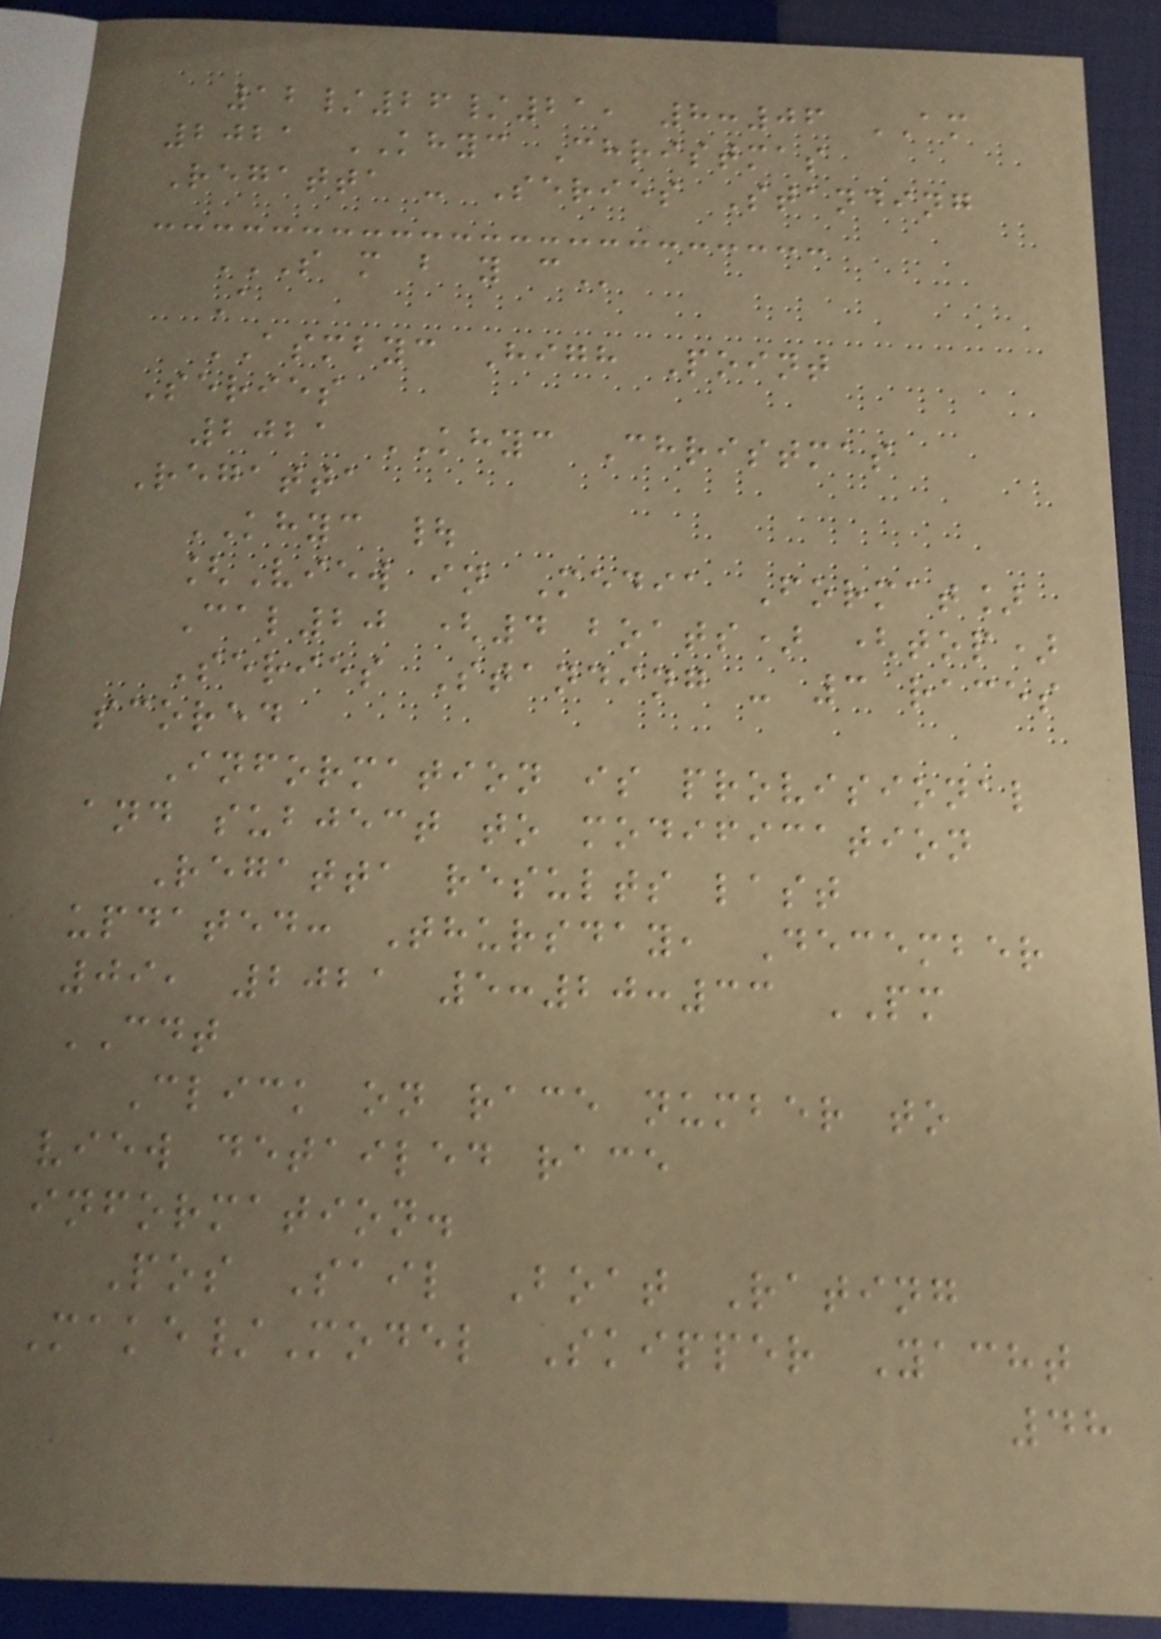12/26/21, 8:06 AM
2021 KHYC Christmas
Regatta - Series Standing
S M B Y C
A
ASMBYC High Point
Series
2021 KHYC Christmas
Regatta
KHYC |
[View in Media Format]
Cal20 (4 boats) (top)
Series Standing - 3 races
scored
Information is provisional
and subject to modification
Regatta results last
updated: Thursday, December
09, 2021 5:20:33 PM
CDT
Click on race number to
view detailed race
information.
Pos Sail Boat Rating
Make/Model Skipper Yacht
48
